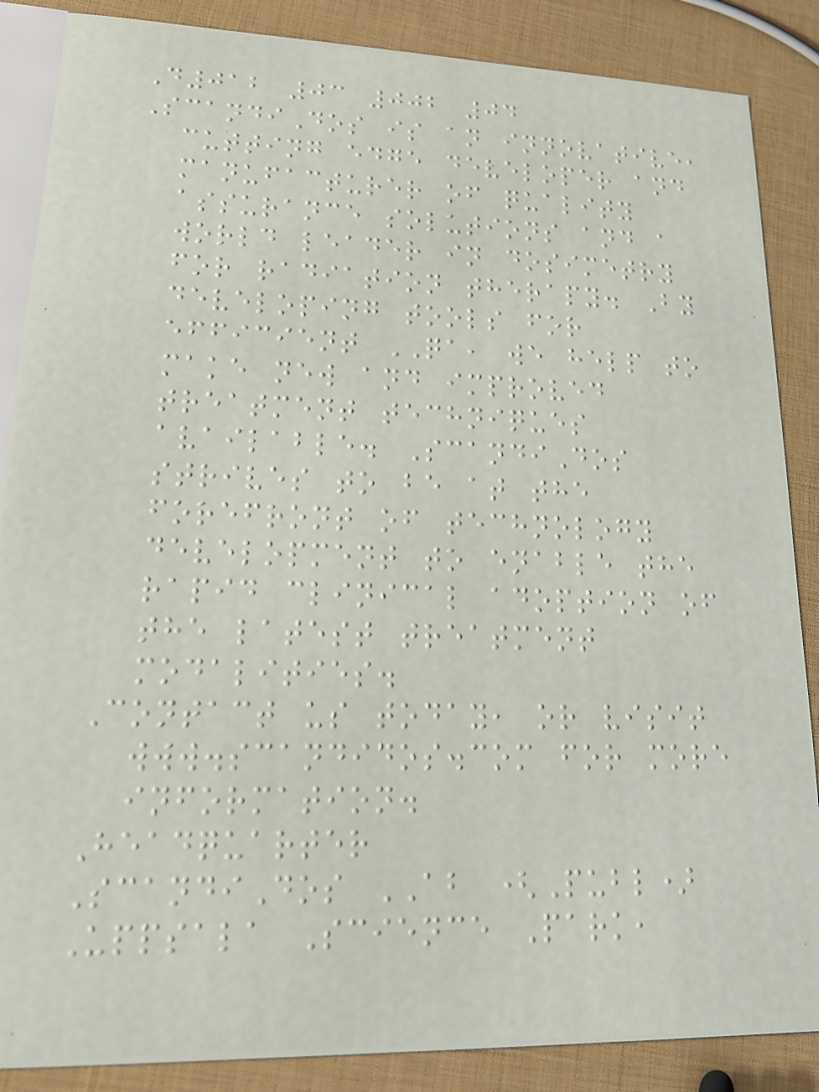D012 03 002 04
ScandiDos is an innovative,
cutting edge developer and
manufacturer of quality
assurance solutions and a
world leader in dosimetry
for radiation therapy. By
developing tools for
efficient QA, we help to
make new and improved
treatment techniques
available. ScandiDos
strives to be at the
forefront of technology
development to enable the
rapid clinical adoption of
the latest treatment
modalities.
Contact us today, or visit
www.scandidos.com for more
information.
Headquarter
ScandiDos AB (Publ)
Uppsala Science Park,
